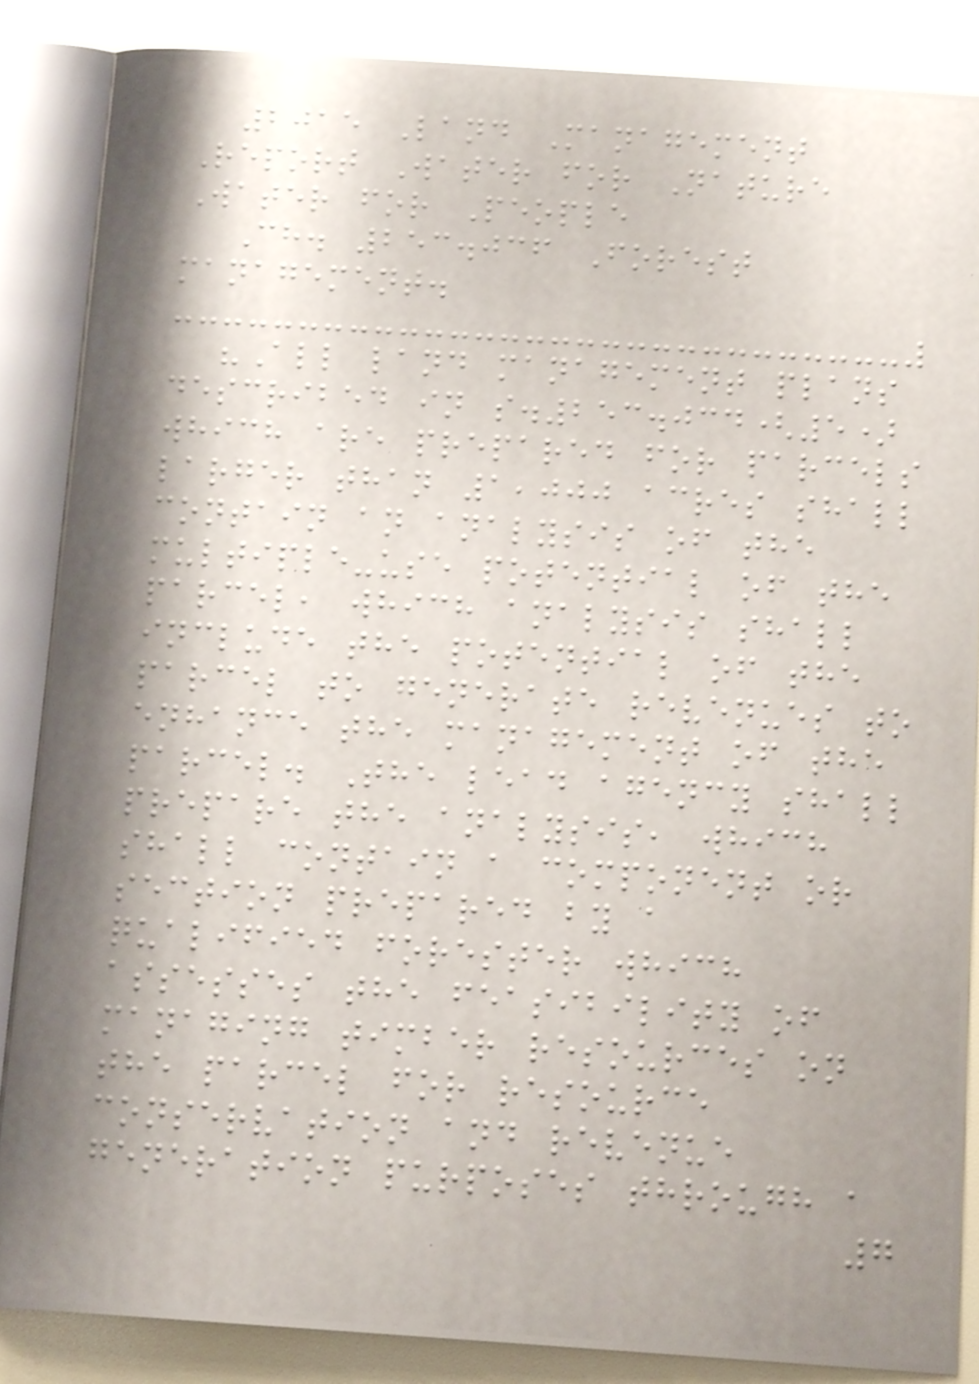2015 Land Management
Report Water for Nature
Water for People
Ch. 253.036 Forest
management.
"All land management plans
described in s.253.034(5)
which are prepared for parcels
larger than 1,000 acres shall
contain an analysis of the
multiple-use potential of the
parcel, which analysis shall
include the potential of the
parcel to generate revenues to
enhance the management of the
parcel. The lead agency shall
prepare the analysis, which
shall contain a component or
section prepared by a
qualified forester which
assesses the feasibility of
managing timber resources on
the parcel for resource
conservation and revenue
generation purposes through a
7
